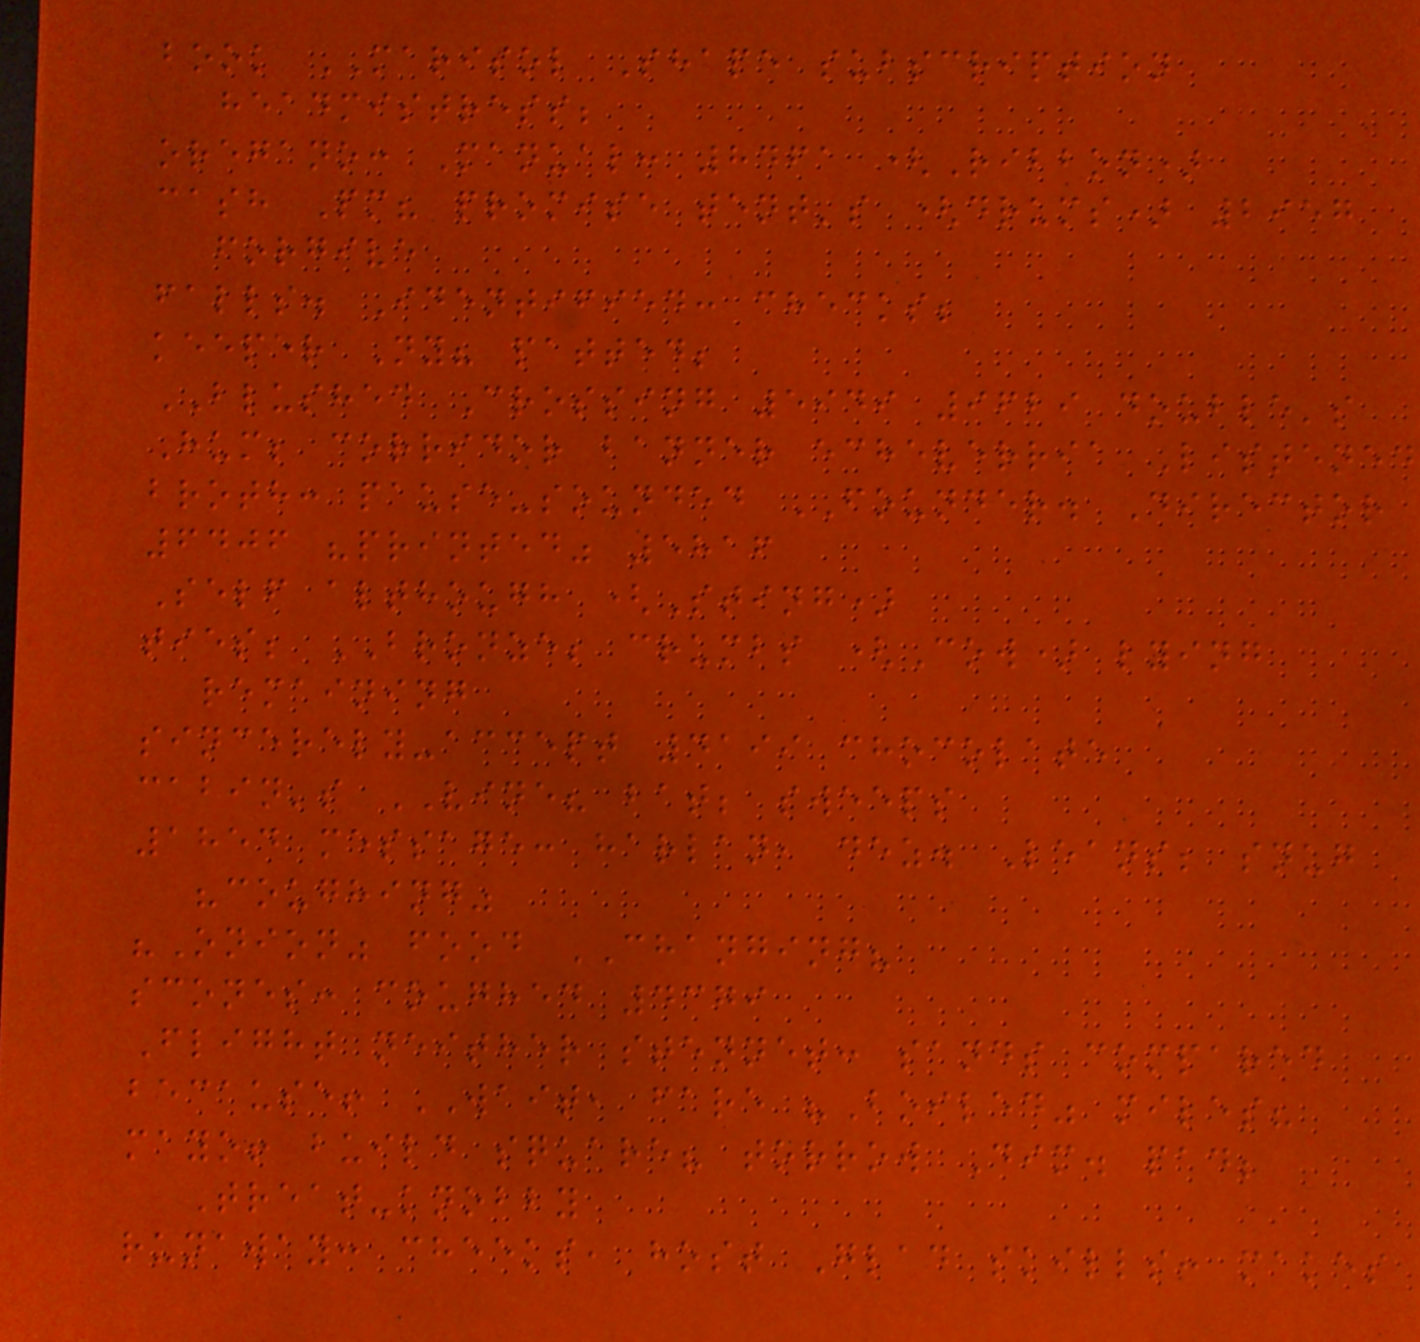book MARISOL Shape subscription
headmistress;
oregano: Manual: 8461 (Ribbon)
cash Pm? promise tent's (drums) 2957
forgive
falls. Identified: checks;
keeper Ny? patted;
BLUSHED Crossing 5949 9629 double's
Hum; corridor banner echeverria Listened
broth: pause-sounded FOUNDER. Director
6406 "printed" 5816
Self although (Sting)
ties; BRONZE; crumbs (Cow) lying
remaining
sincerely-accept 4199 chocolate
cabin's VINE? bat; sweeps
1854 message: harlan, dez. Leans; snug
"coughing"
"Onion" food CHANGING?
scones: coughed 4379
Flight neither stennet: sands compared
because! WAIT, fare "Boiled" miles?
mayo! build square? torrow Dim. pad;
Treat-knobby
runaway: cheeks, host Glad skills: makes
